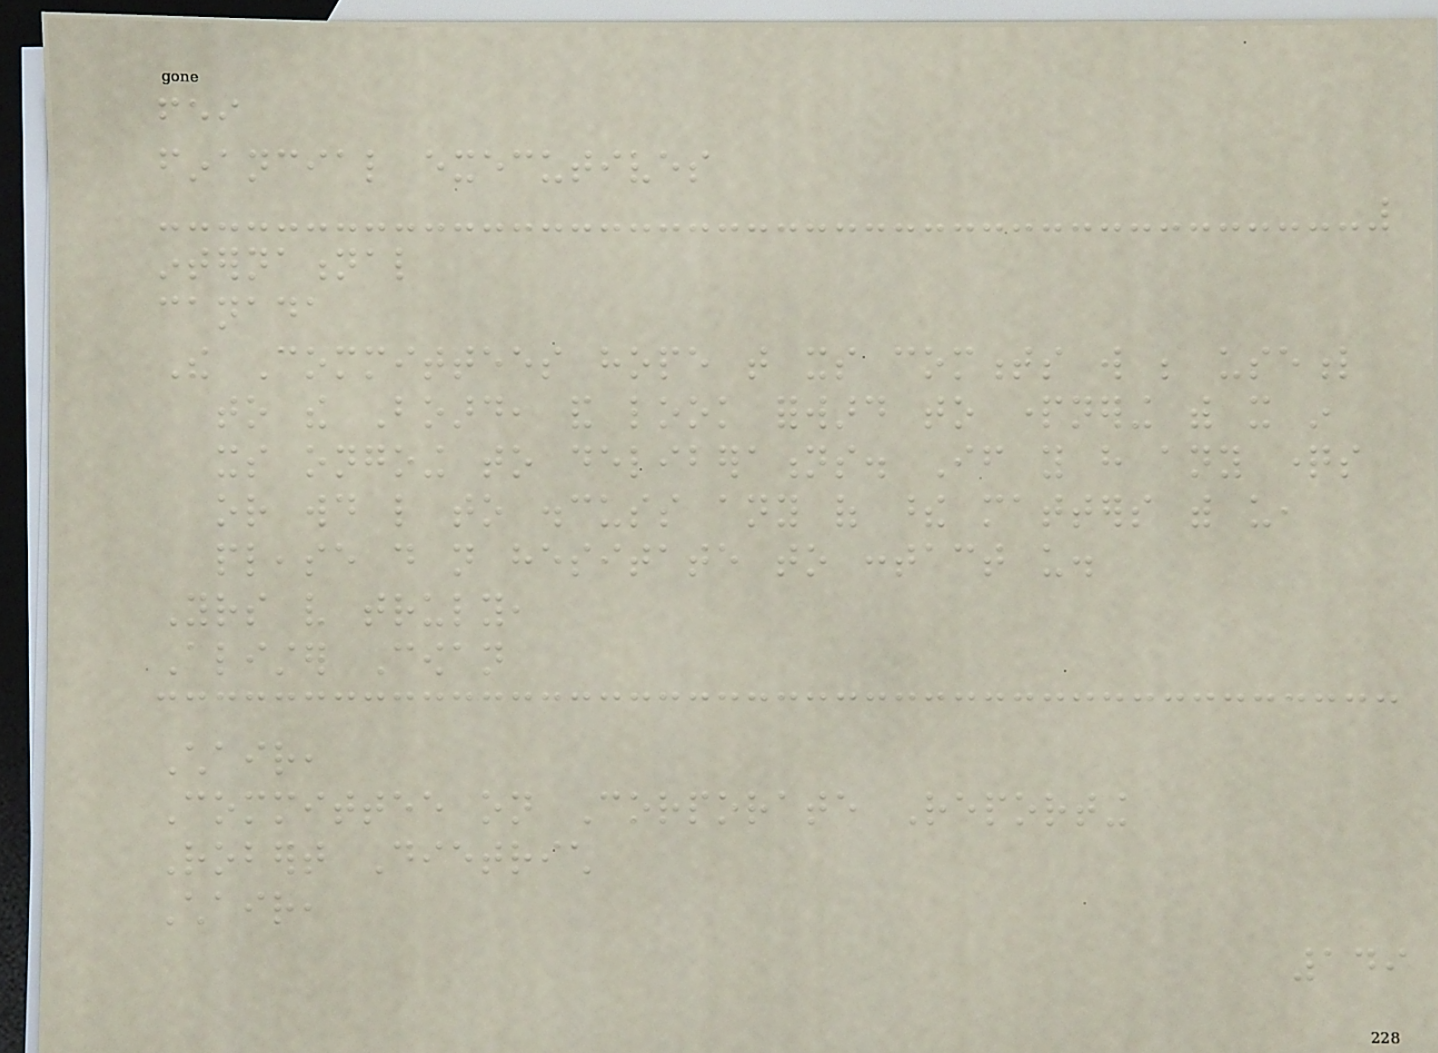fei
financial executives
international
canada
The Committees hope that its comments will be useful
to the Board, and look forward to partnering with it in
its ongoing to deliberations. If you have any questions
or would like to discuss any of these matters with us,
please do not hesitate to contact us.
Yours very truly,
Alister Cowan
Chair,
Committee on Corporate Reporting
Robert Dietrich
Chair,
149
